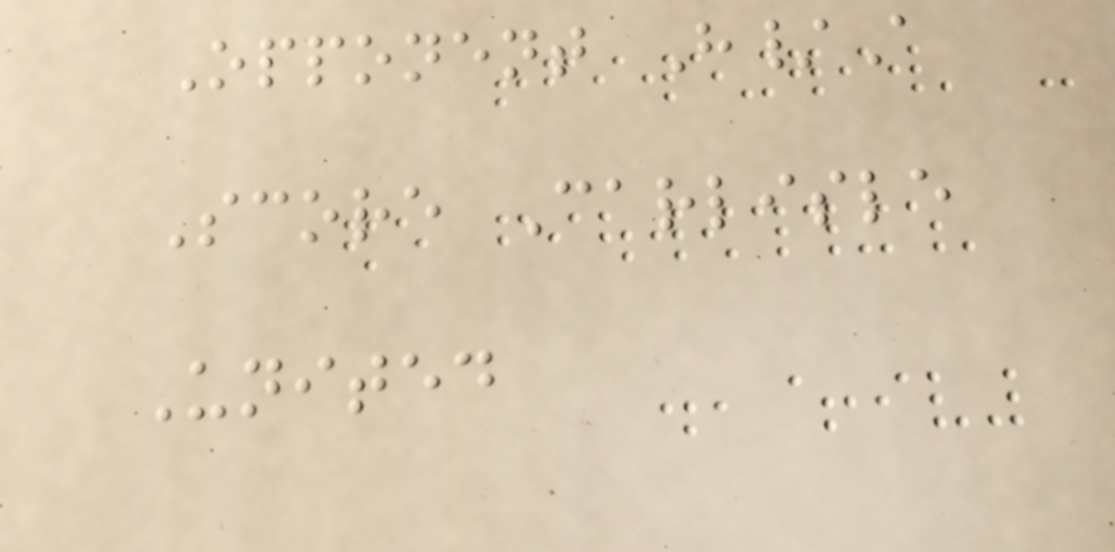Opponent H/A
Score Carlisle
United
